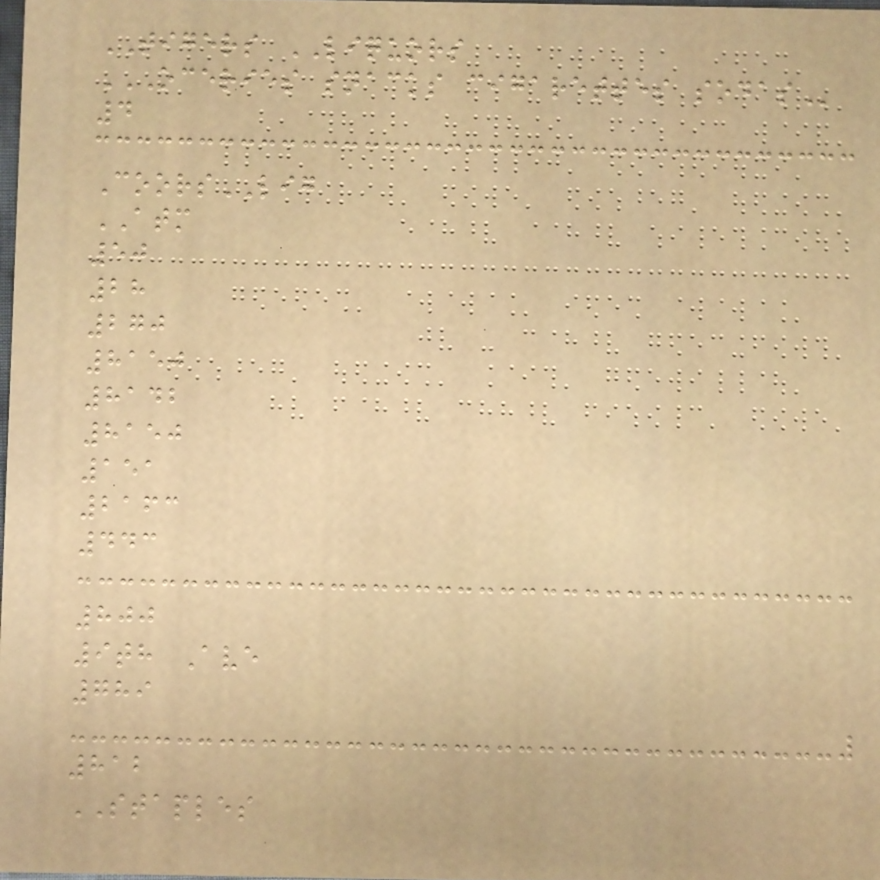TIGERS LIQUORS
OCERIES SNACKS CIGARETTES SODAS
4
CoorsLIG
ATM
50
28
270
8150
8142
8150
151
2163
443
800
9th Ave
789
812
STAPLES
